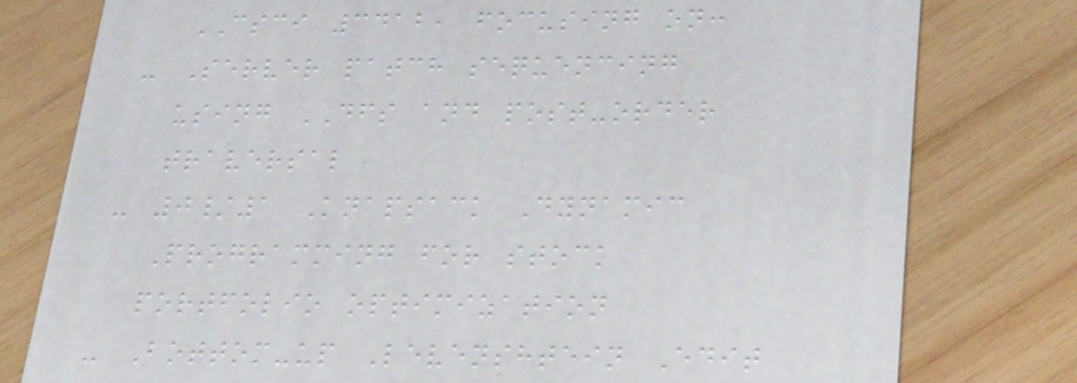CSCI 3412, focusing on:
- Server patch sequencing
using DFS and post-order
traversal
- 0/1 Knapsack Dynamic
Programming for stock
portfolio optimization
- Bottom-up Levenshtein Edit
